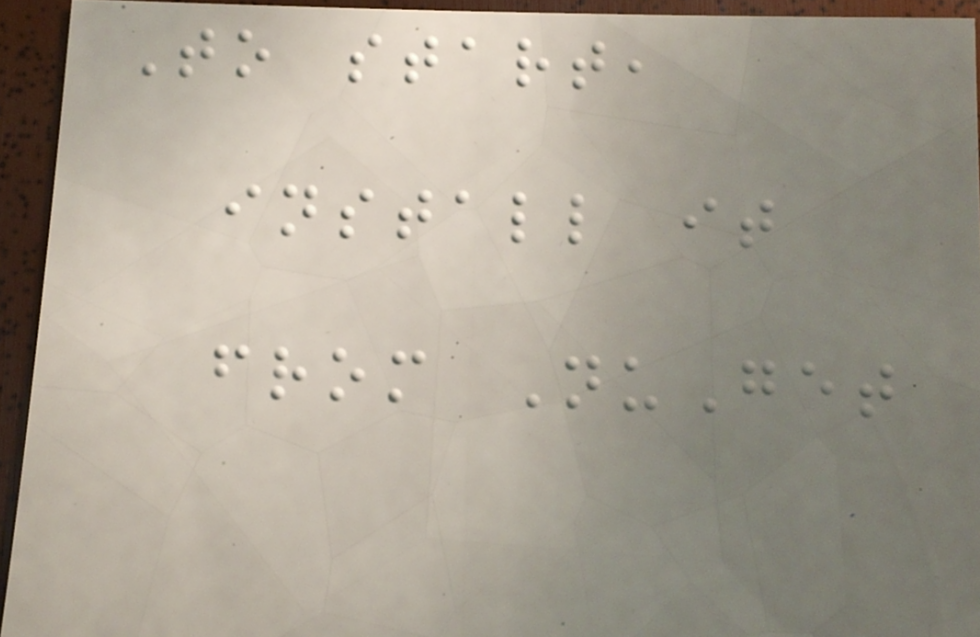To start,
install it
from NuGet
